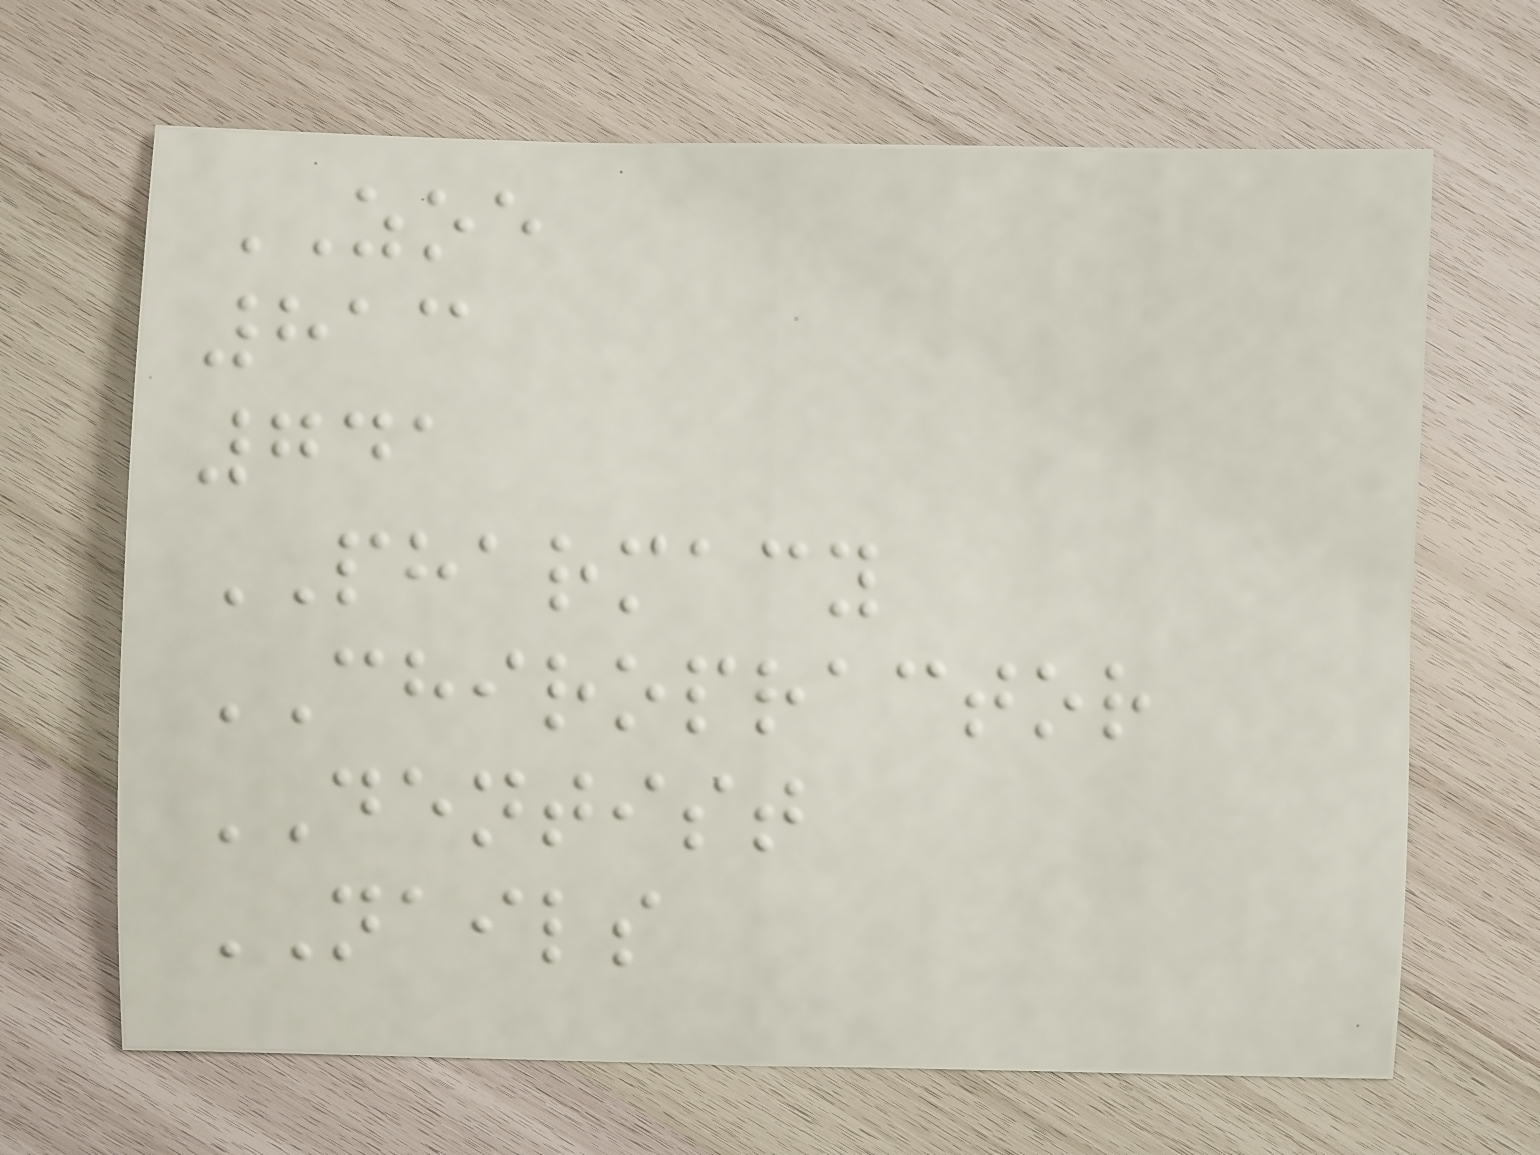ZOE
813
741
PHARMACY
CHIROPRACTOR
DENTIST
NAILS
